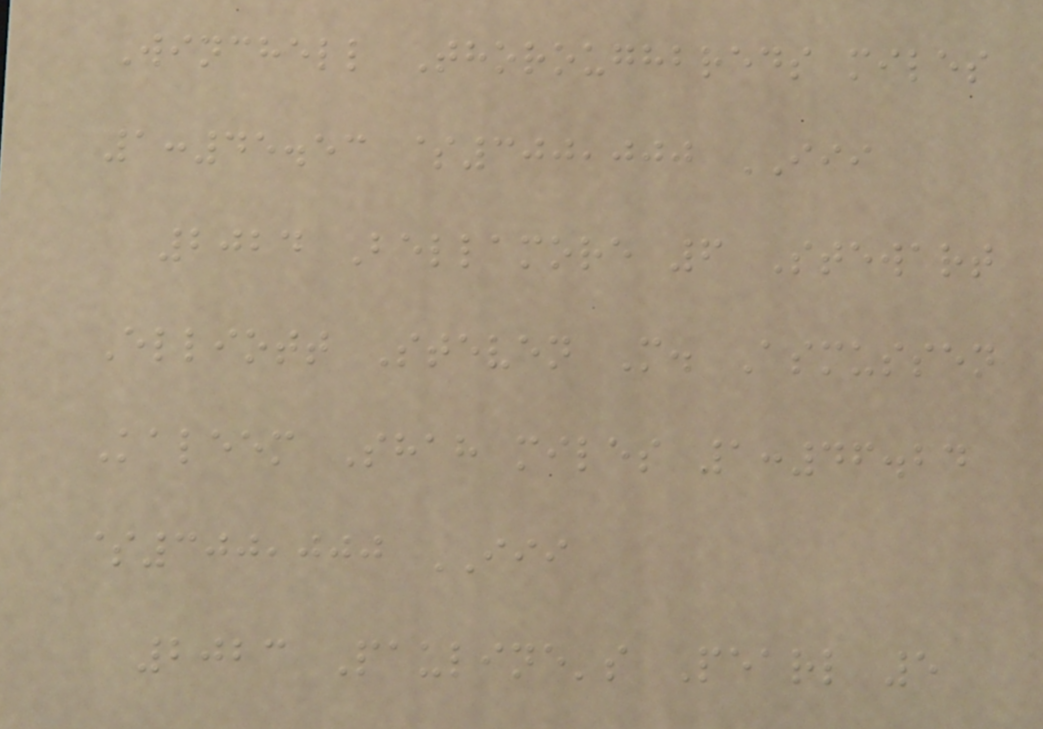Winchell Thoroughbreds miles
1:45.53 $300,000 III
2024 Bellamore 6 Stewart
Elliott Steven M. Asmussen
Kaleem Shah miles 1:46.24
$300,000 III
2023 Pauline's Pearl 5
